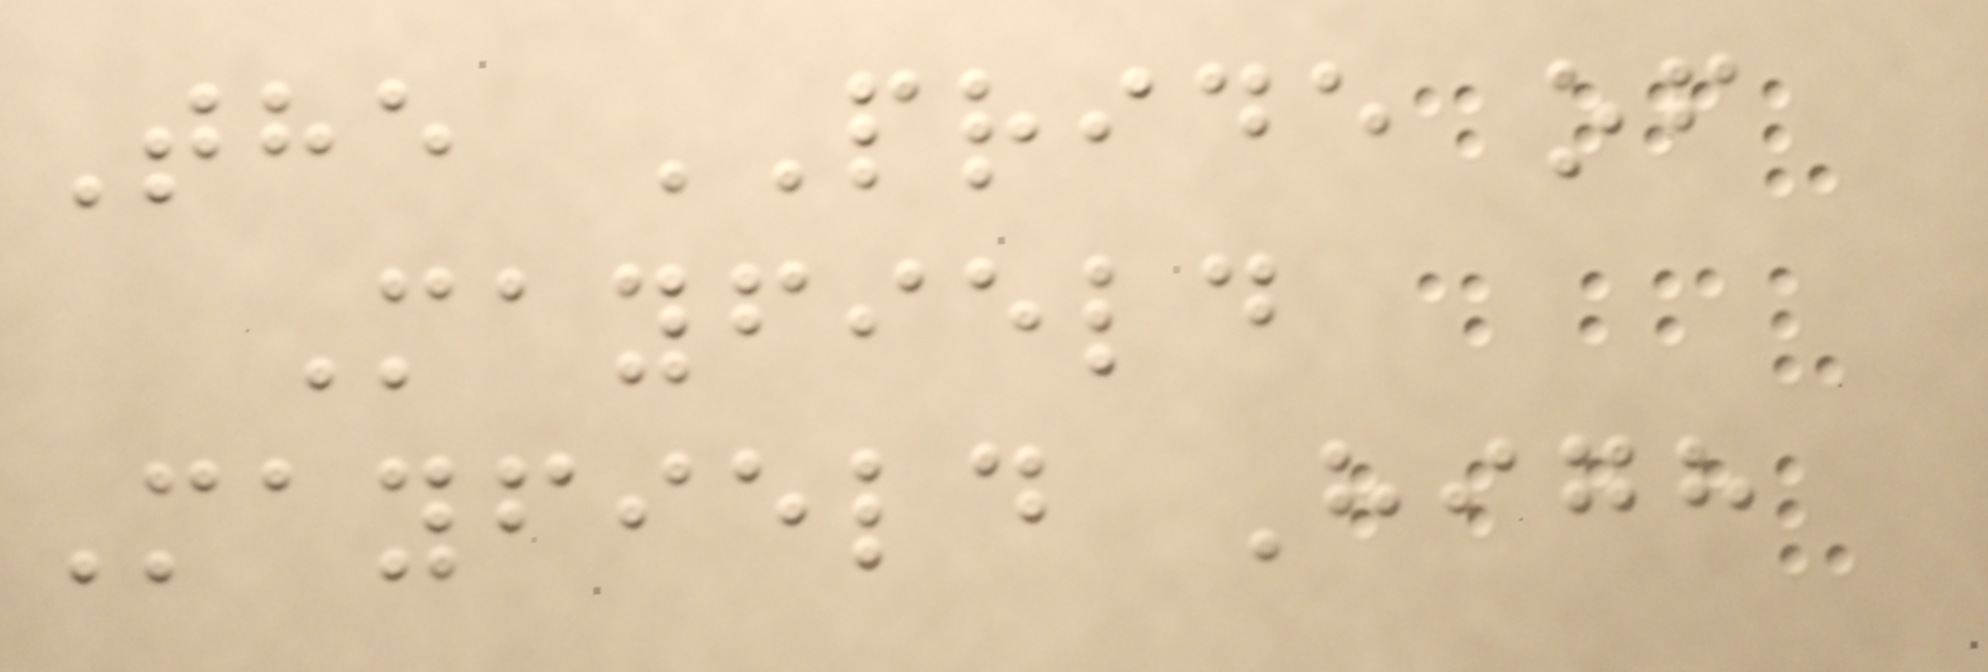The PRIDE of
Mayfield
Mayfield High
